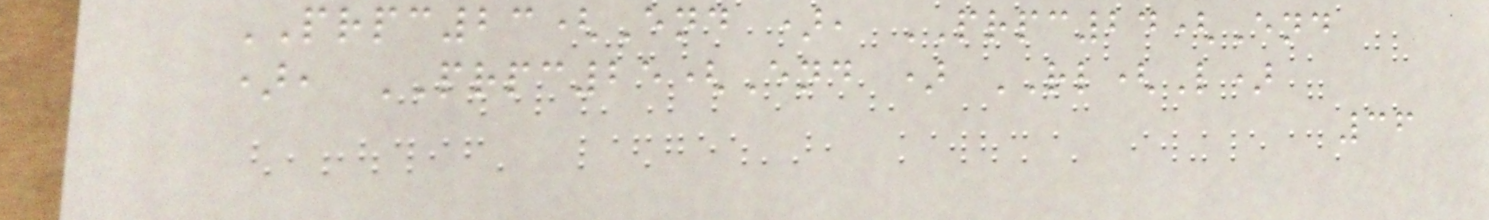PRPC23(End ), PRPC24(End
), PRPC25(End ) RL(L)
36
